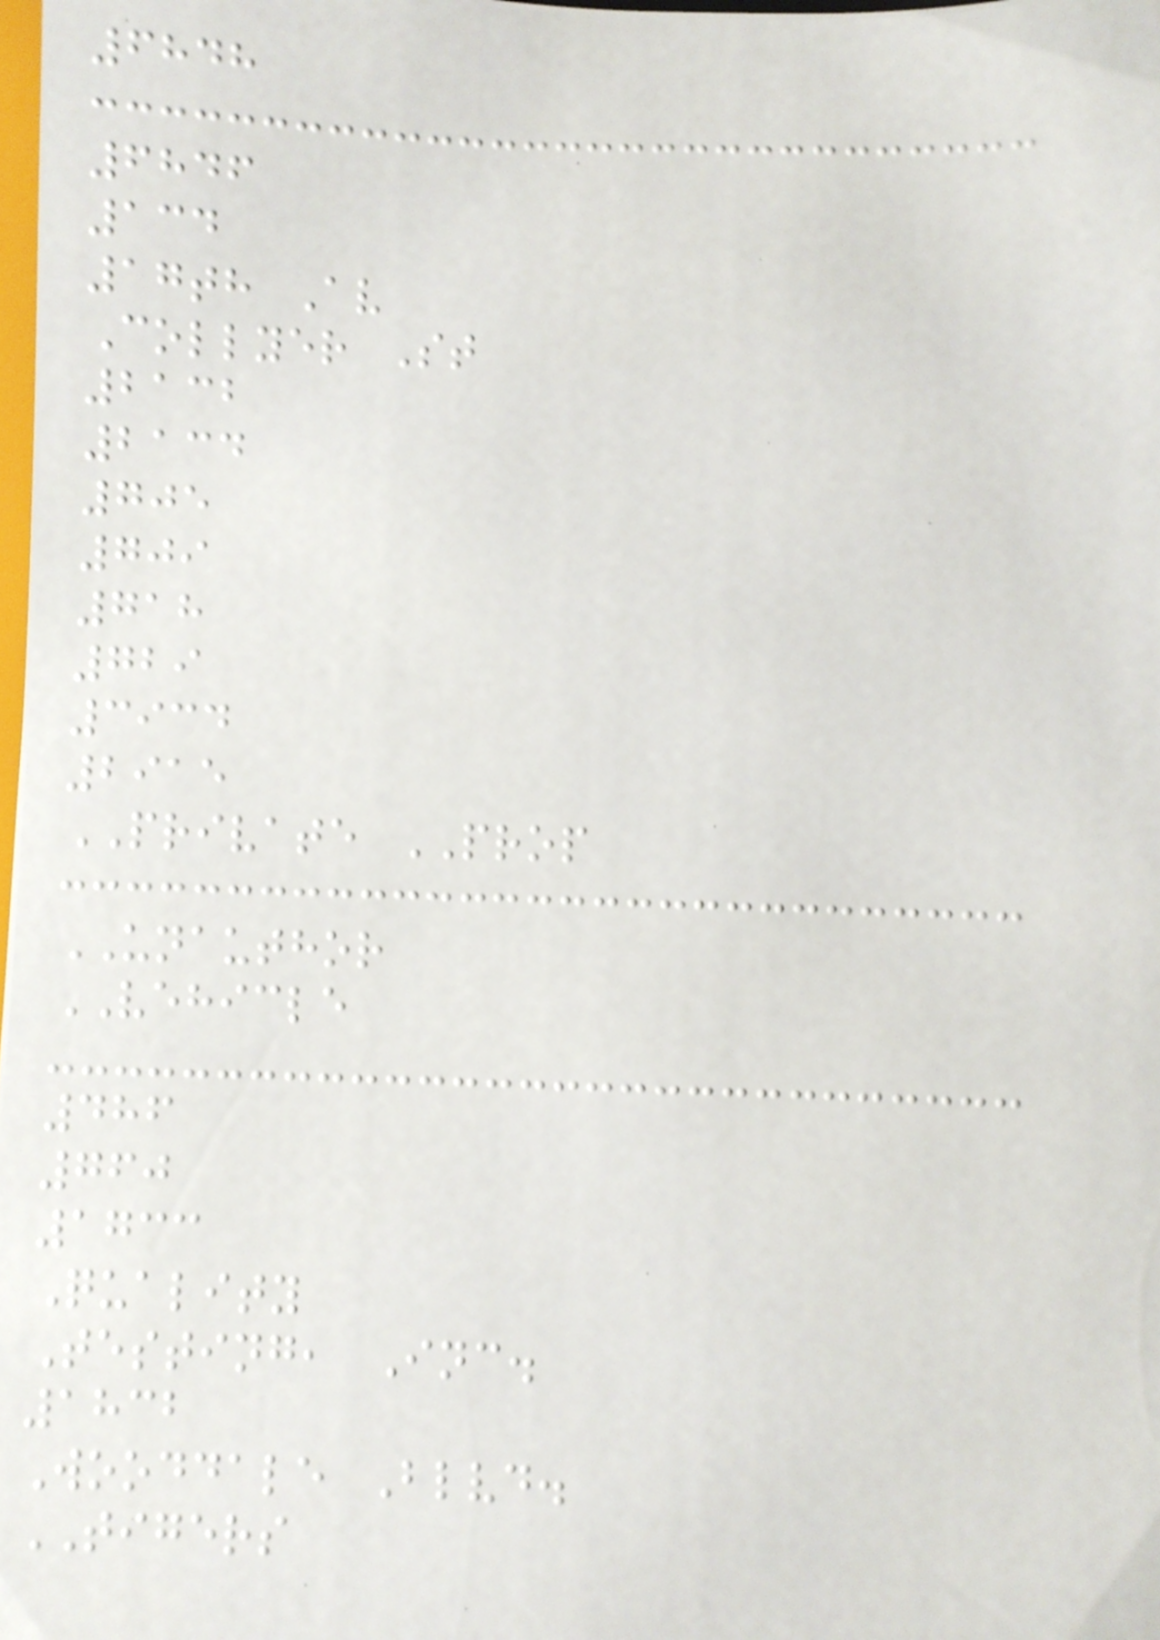6848
6846
134
17th Av
Collyer St
2132
2134
705
709
718
729
3934
2915
PRIVATE PROP
UNAUTHOR
VEHICLE
486
760
1733
Quality
Testing, Inc.
1832
Wooddale Blvd.
TIGERS
